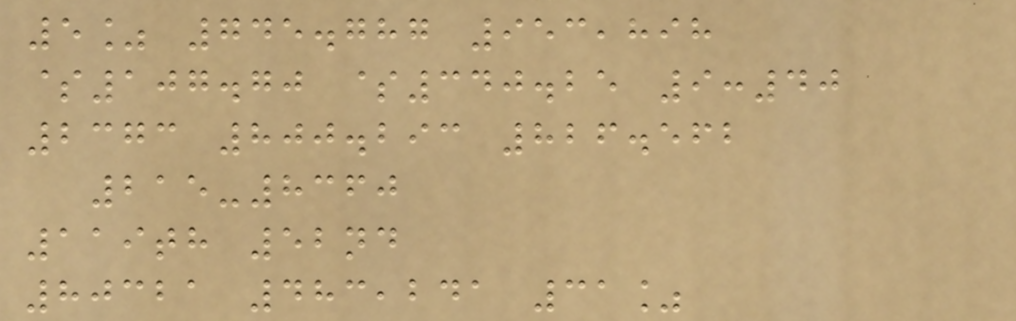5% 745.787 953,898
$107.70 $340.25 9:40
2373 800.293 826.562
215-8360
119th 52nd
80321 483,241 31%
